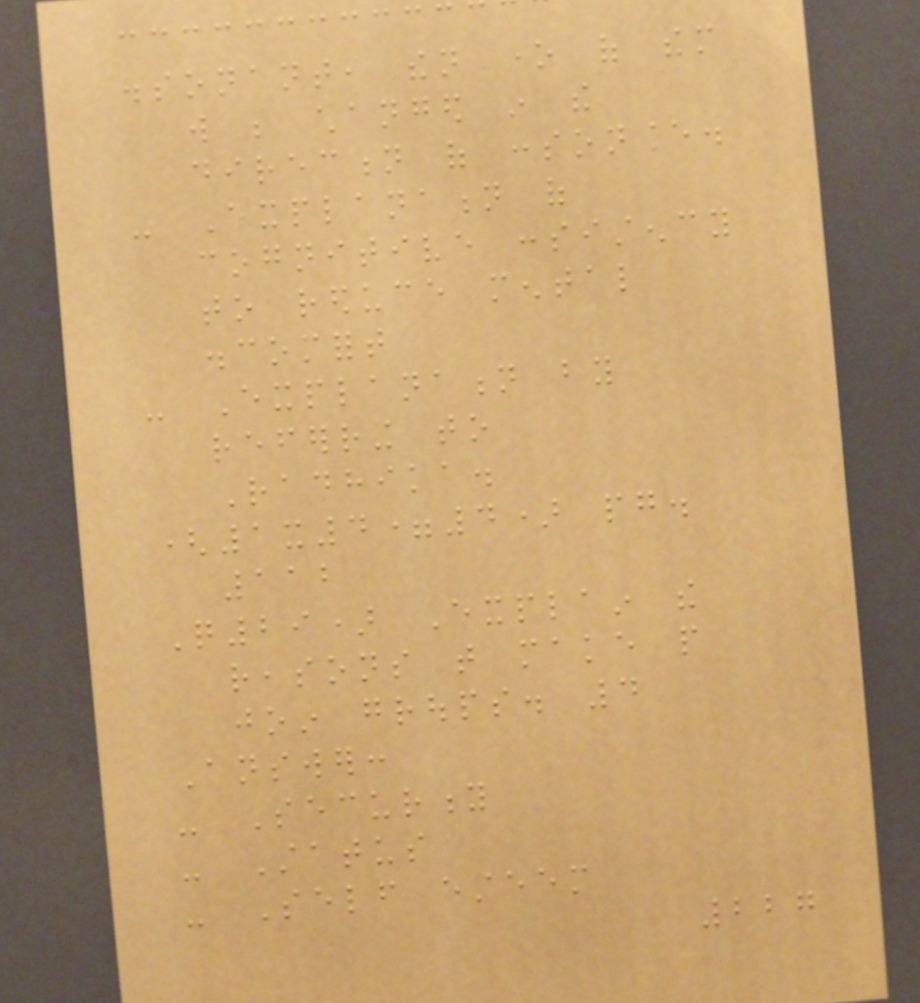dissonant, then one of them
will be changed in the
direction of consonance.
- Explanation of
cognitive consistency
to reduce mental
discomfort
- Explanation by
referring to
Radhika.
(1x4=4) pg.
112
Q29) Explain the
reasons that make people
join groups. 4
Answer:
- Security
- Status
- Self esteem
227
